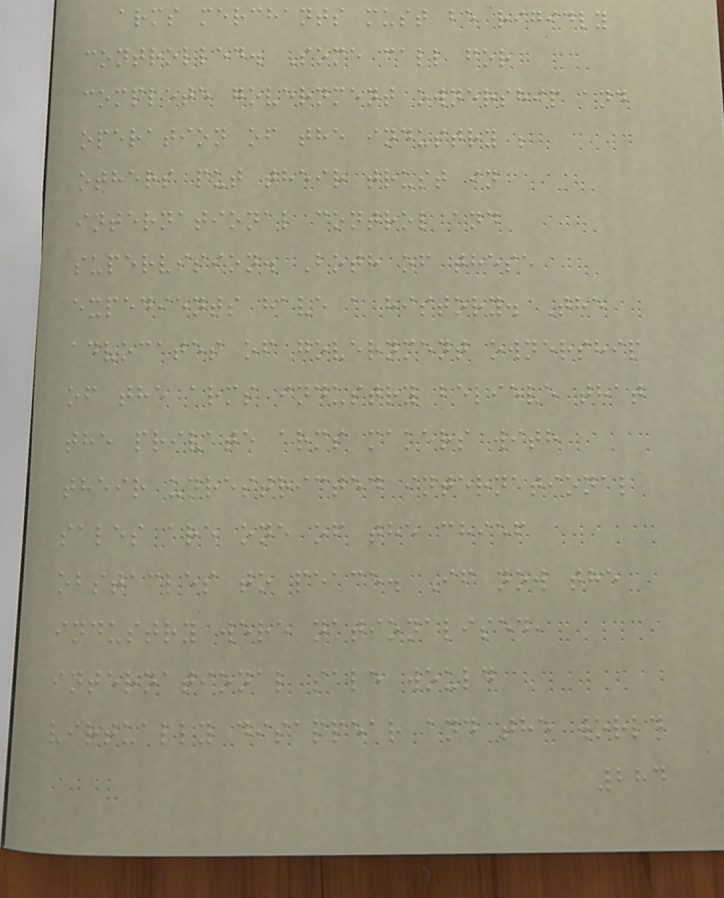arms merchants must be rigidly
controlled. Some call for
complete government ownership and
operation of the industry ;
others put their trust in
international control and
supervision. Both of these
expedients have a history. The
advocates of government ownership
of the arms industry believe that
the private arms makers with
their unrestricted international
sales are one of the chief
obstacles to peace. If now the
industry were nationalised,
international sale would
virtually disappear and the world
284
